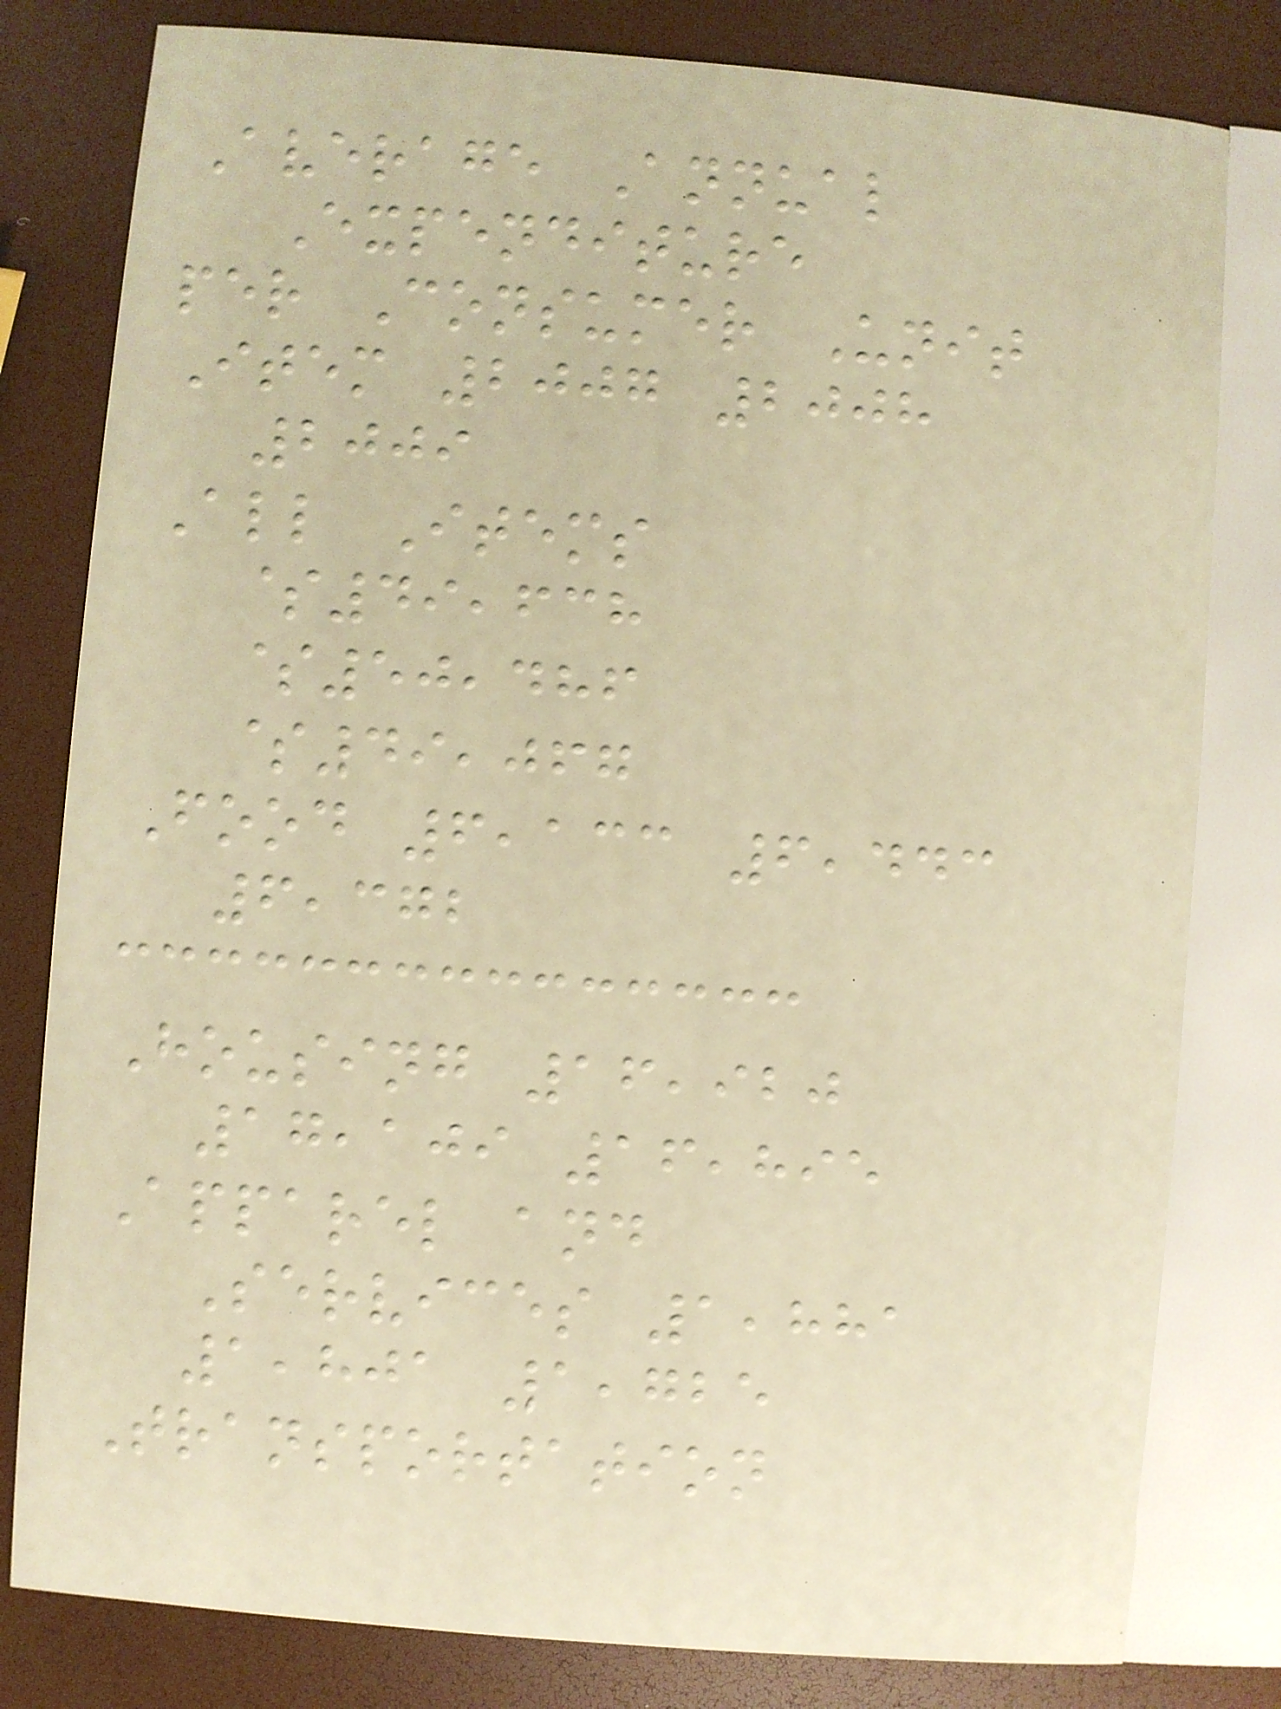Average Annual
Expenditure
per Consumer Unit
Item 2007 2008
2009
All Items
$49,638
$50,486
$49,067
Food 6,133 6,443
6,372
Housing 16,920
17,109 16,895
Apparel and
Services 1,881
1,801 1,725
Transportation
